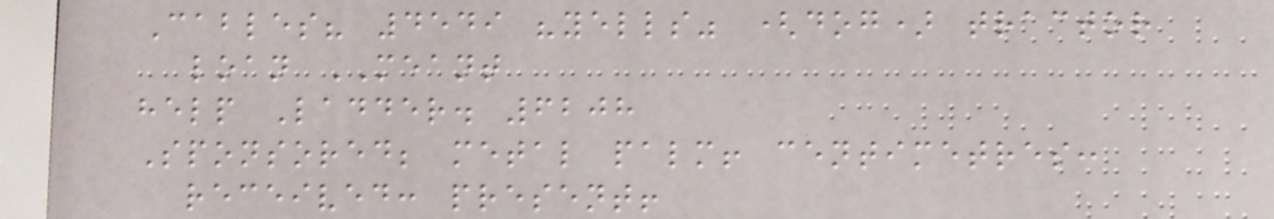Cables? 4549 "yells" (dog) tractor
loan MEANT
help Ladder. 6208
Sponsored; metal palm! centimetres:
received: present!
